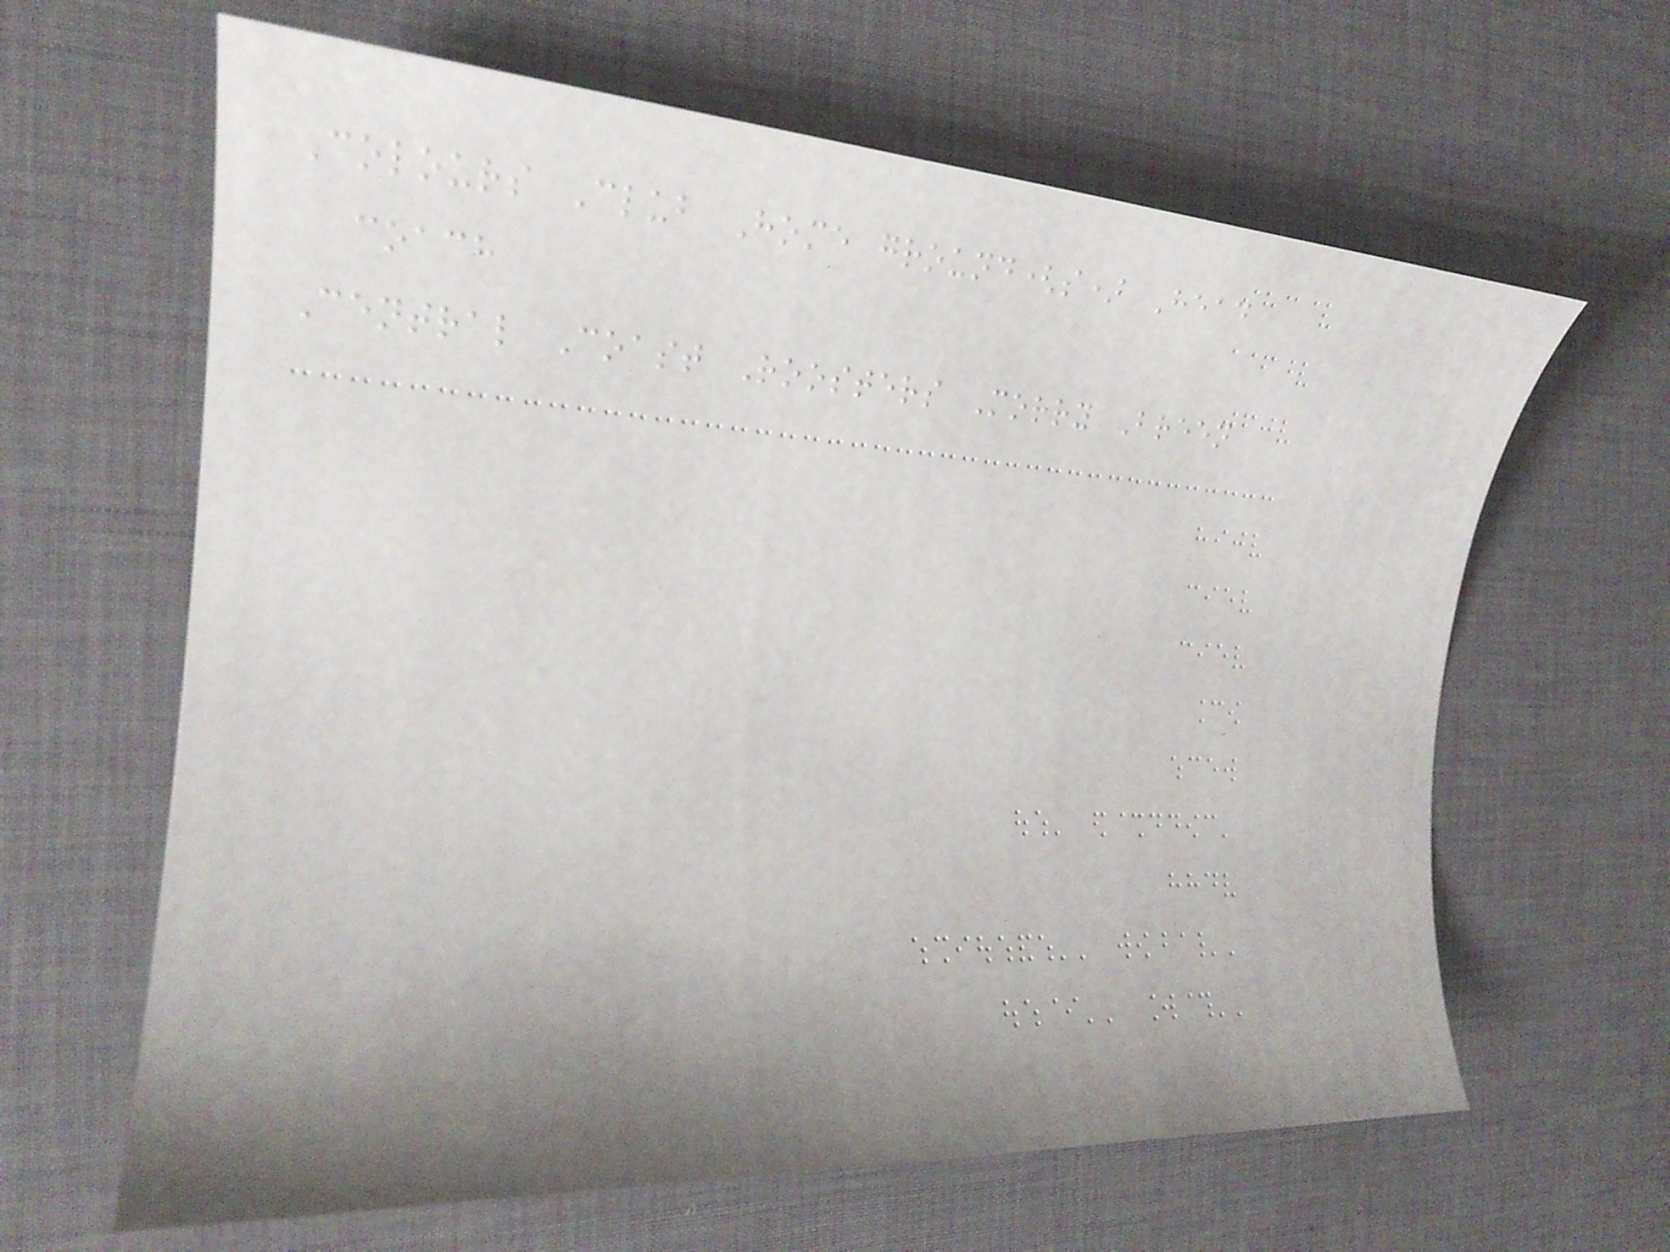Colours Club Home ground(s) Head
coach
Central Coast Roosters Morry Breen
